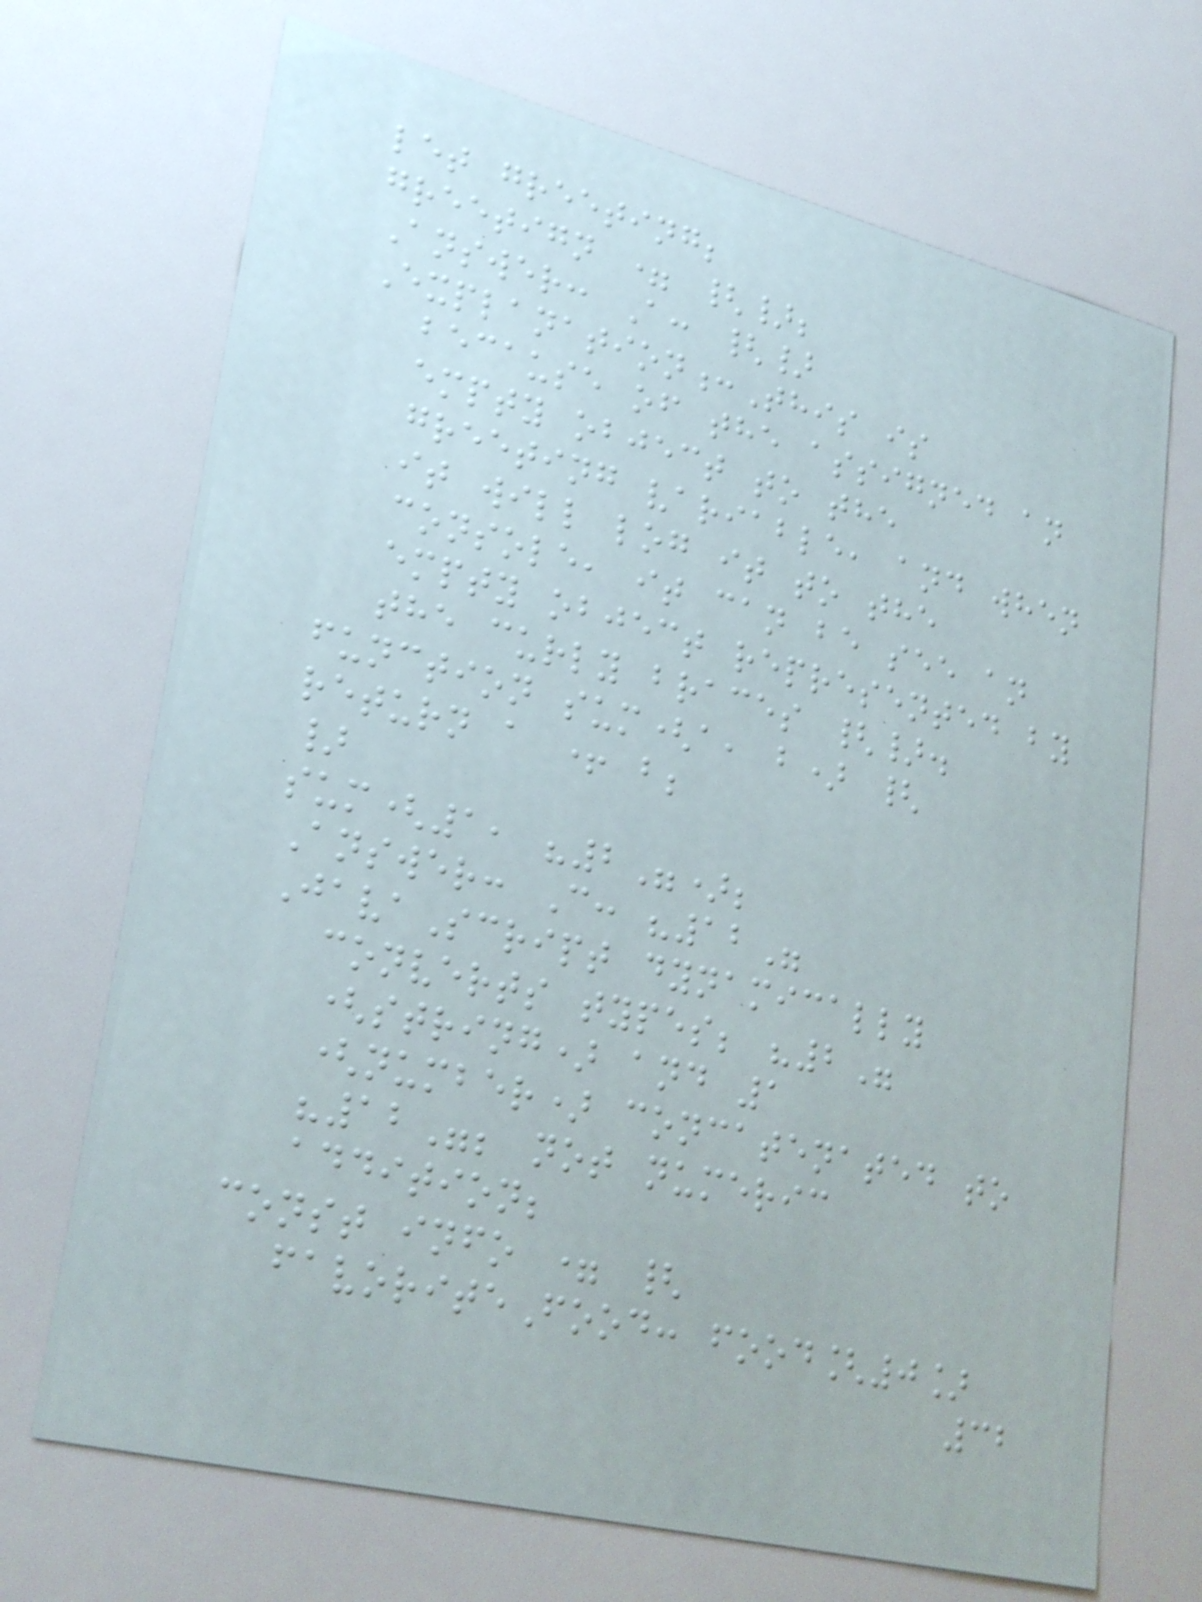let greeting;
greetign = {};
Answer: A: {}
Explanation:This is
because of the assigned an
empty object to the
greeting variable, and when
it will log it to the
console, it can be see an
empty object represented by
the curly braces {}.
function sum(a, b) {
return a + b;
}
sum(1, "2");
Answer: C: "12"
JavaScript dynamically
converts types; "2"
(string) and 1
(number) concatenated to
"12"; not numeric
addition;
const info = {
favoriteFood: food[0]
32
